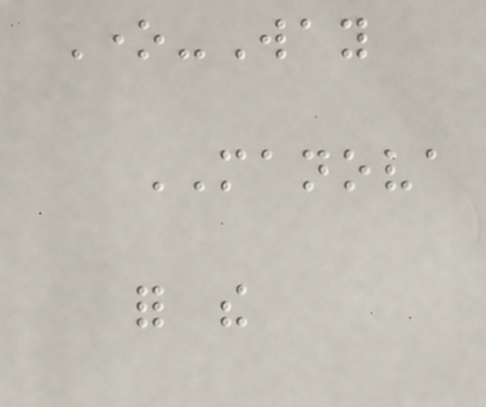One-Way
MANOVA
for the
